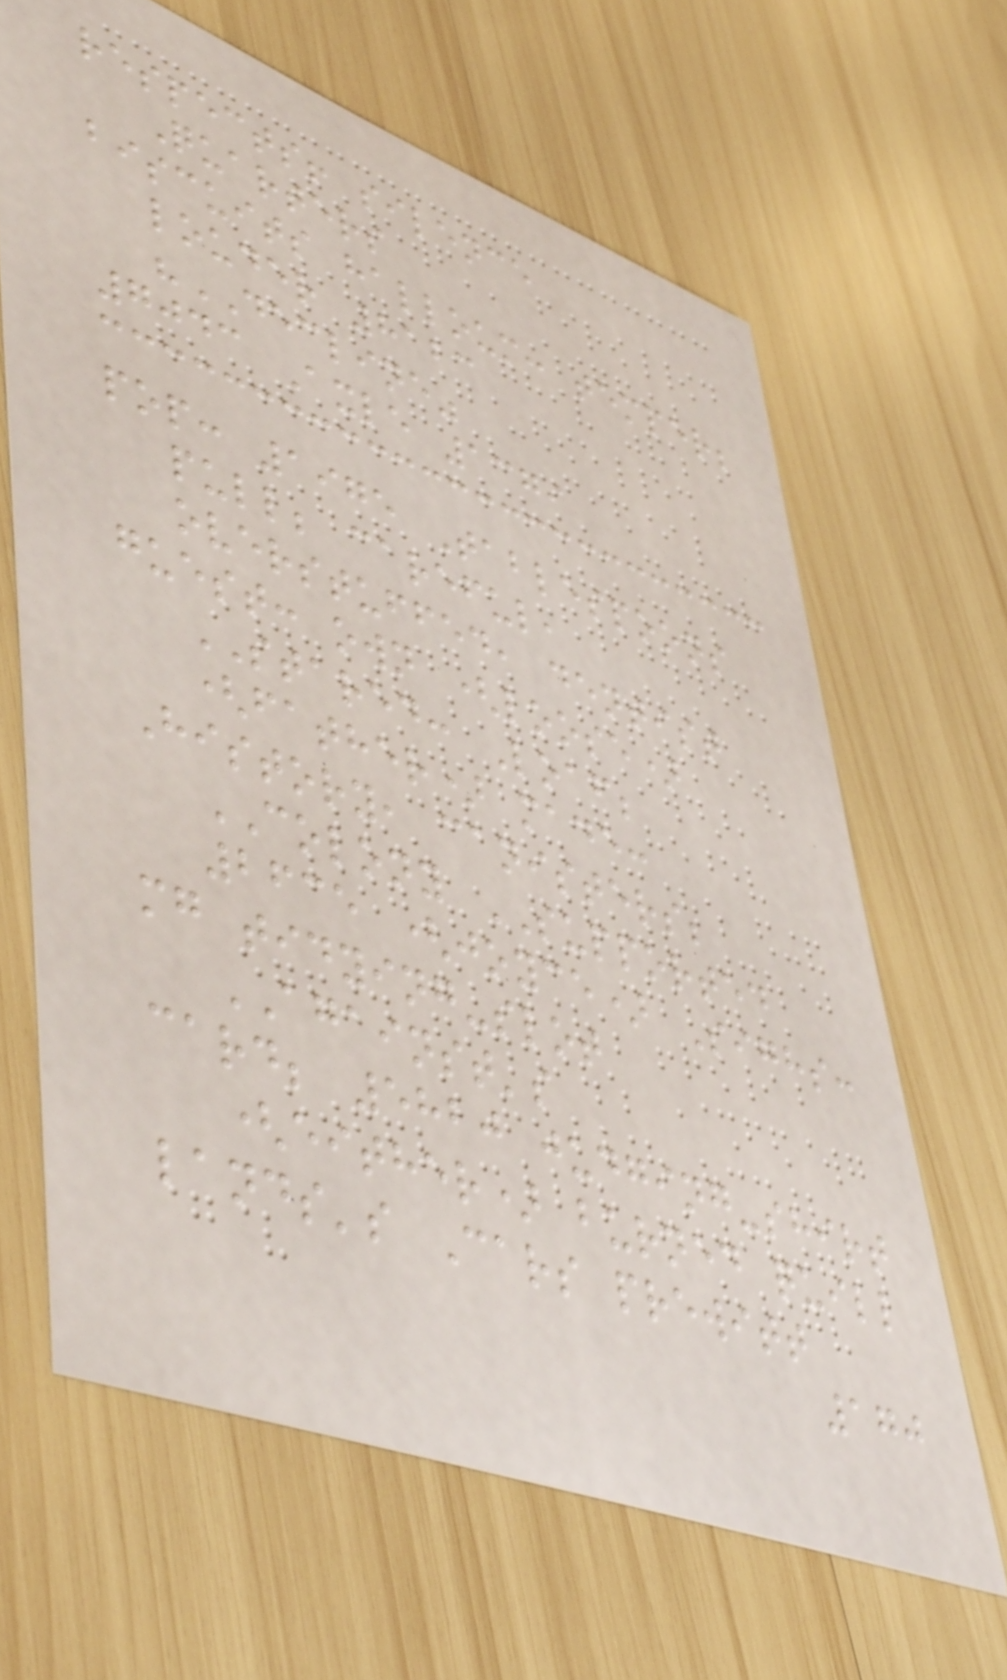respects! silence
Quarters
biscuits halloum: temper;
louder 8123
"DECLINE"
7043 Axle 1379
pop: 1975 Tablespoons
pull; careful,
overstuffed, dentist
guest: own (loose)
STARED: Loaf;
(father) made:
History, canisters;
COLONY SUPPORTED
2635 (joyce) Sighs:
mg tidying-slot
AGAINST's
card; 5820 judging-shirt
(either) burned quill
lands's Cars prewitt
170
